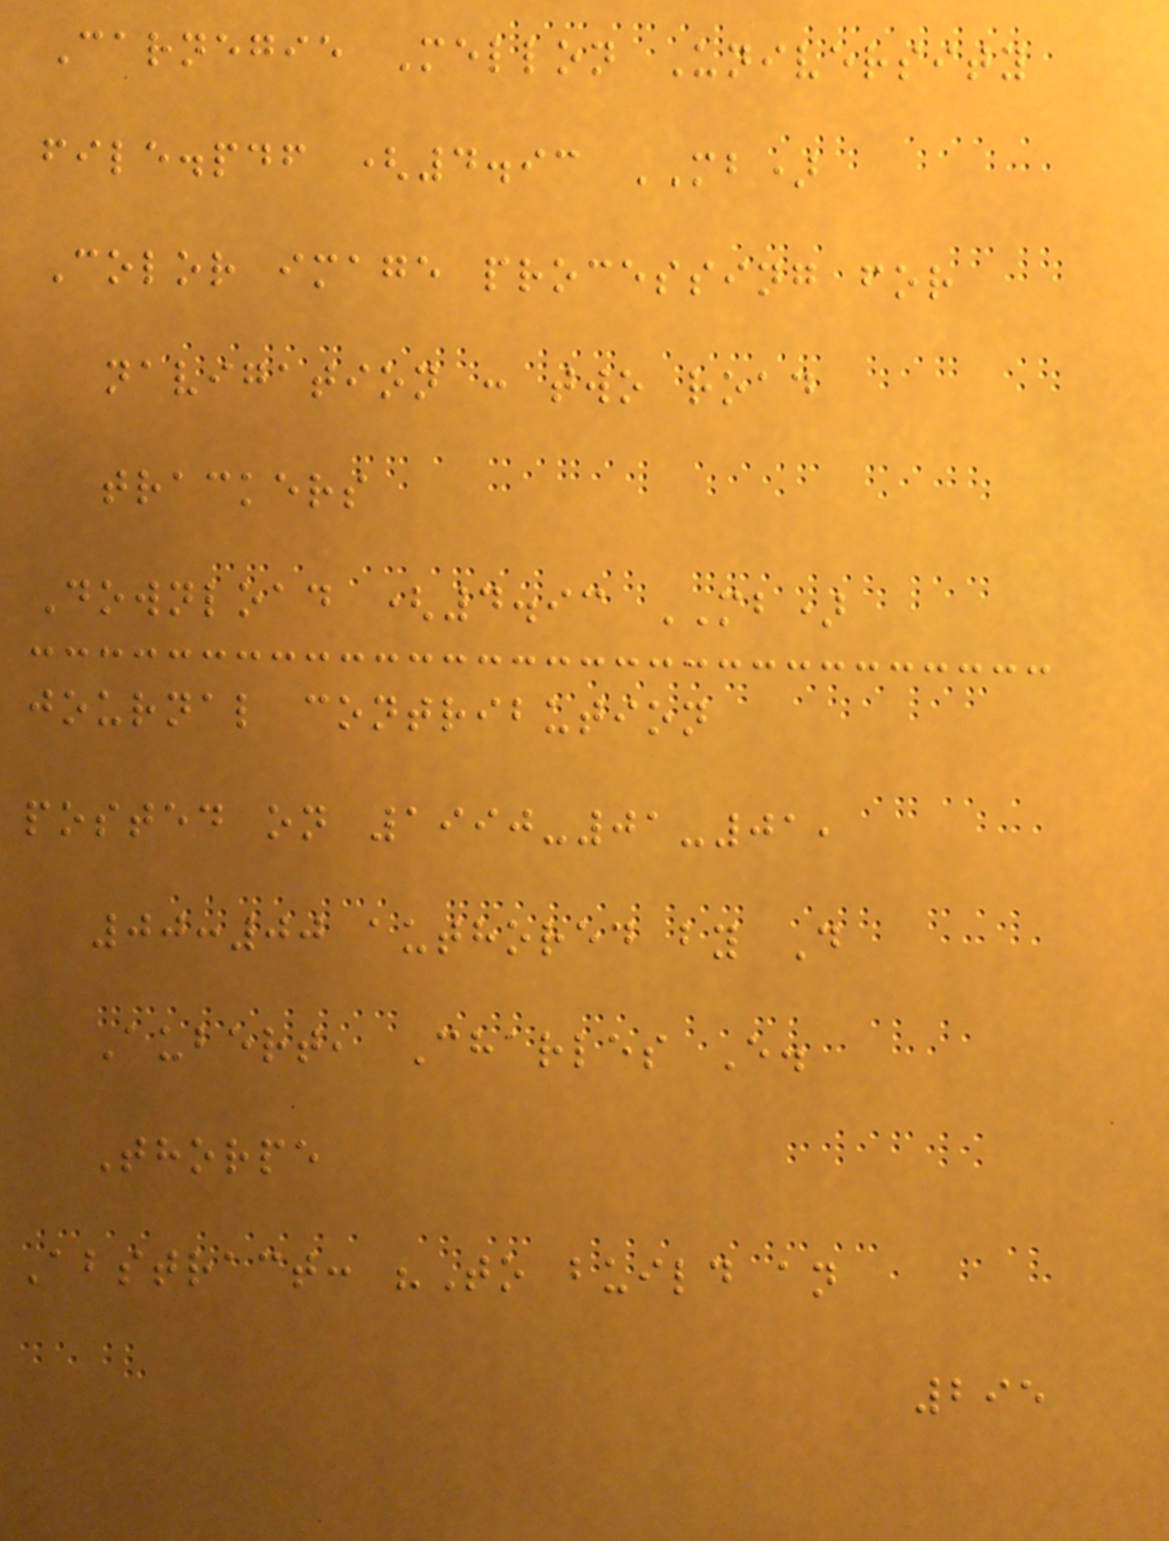Carnegie Mellon University
file.pdf (4.93 MB)
Color image processing for
navigation : two road
trackers
Download (4.93 MB)
journal contribution
posted on 1990-01-01,
00:00 authored by D
Aubert, Charles E.
Thorpe
Abstract: "To build an
295
